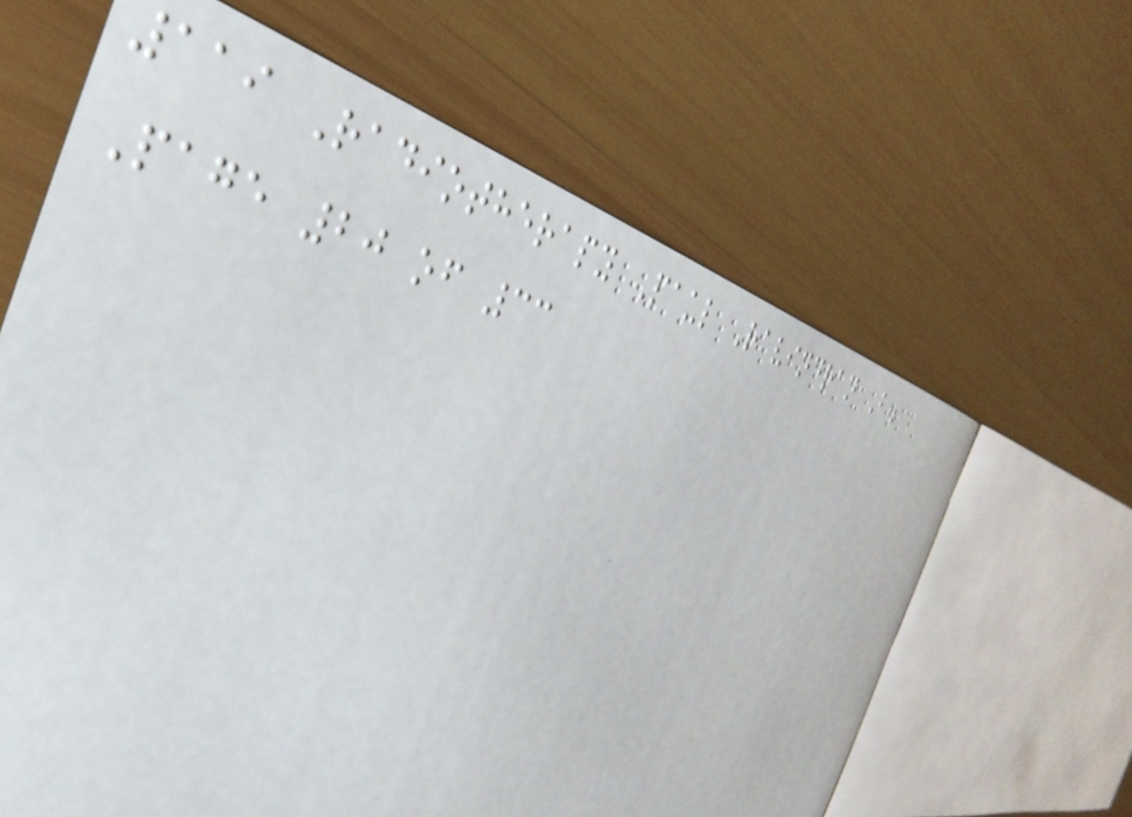119 Radiotherapy Paul Ravindran B.
Page 20 of 33
